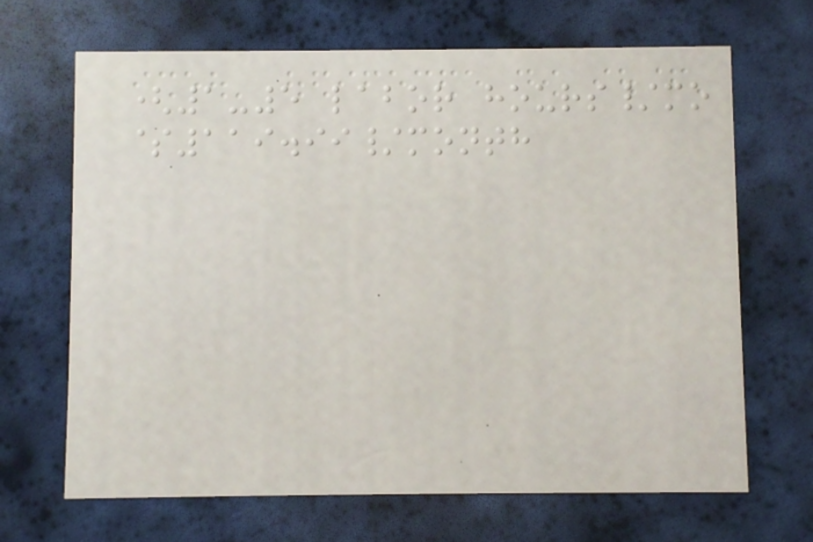(1-5 labor hours/mo
$119.99/month
